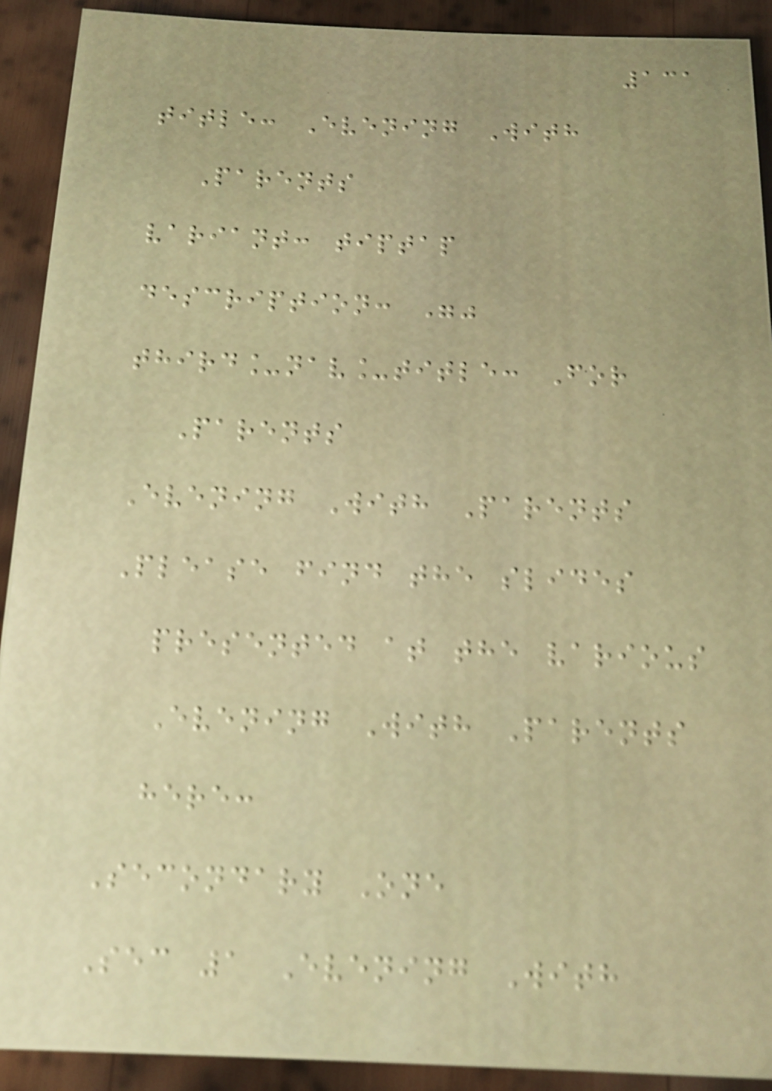131
title: Evening With
Parents
variant: tiptap
description: ""
third_nav_title: For
Parents
Evening With Parents
Please find the slides
presented at the various
Evening With Parents
here:
Secondary One
Sec 1 Evening With
